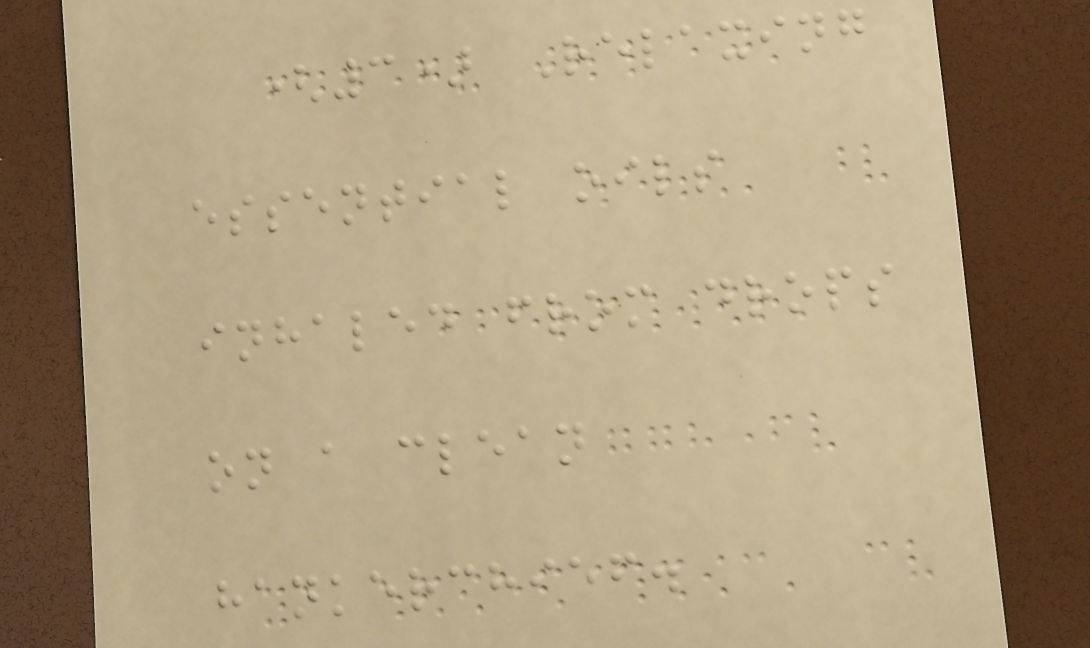(3) Relaxing
essential oils
inhaled from drops
on a clean
hankerchief.
